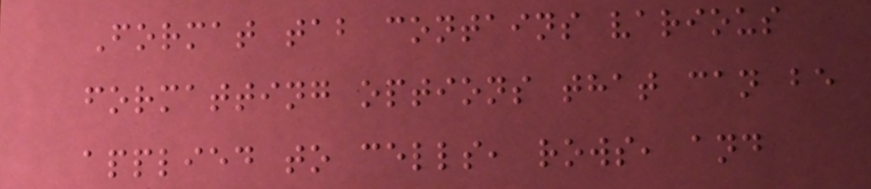Format tab contains various
formatting options that can be
applied to cells, rows, and
